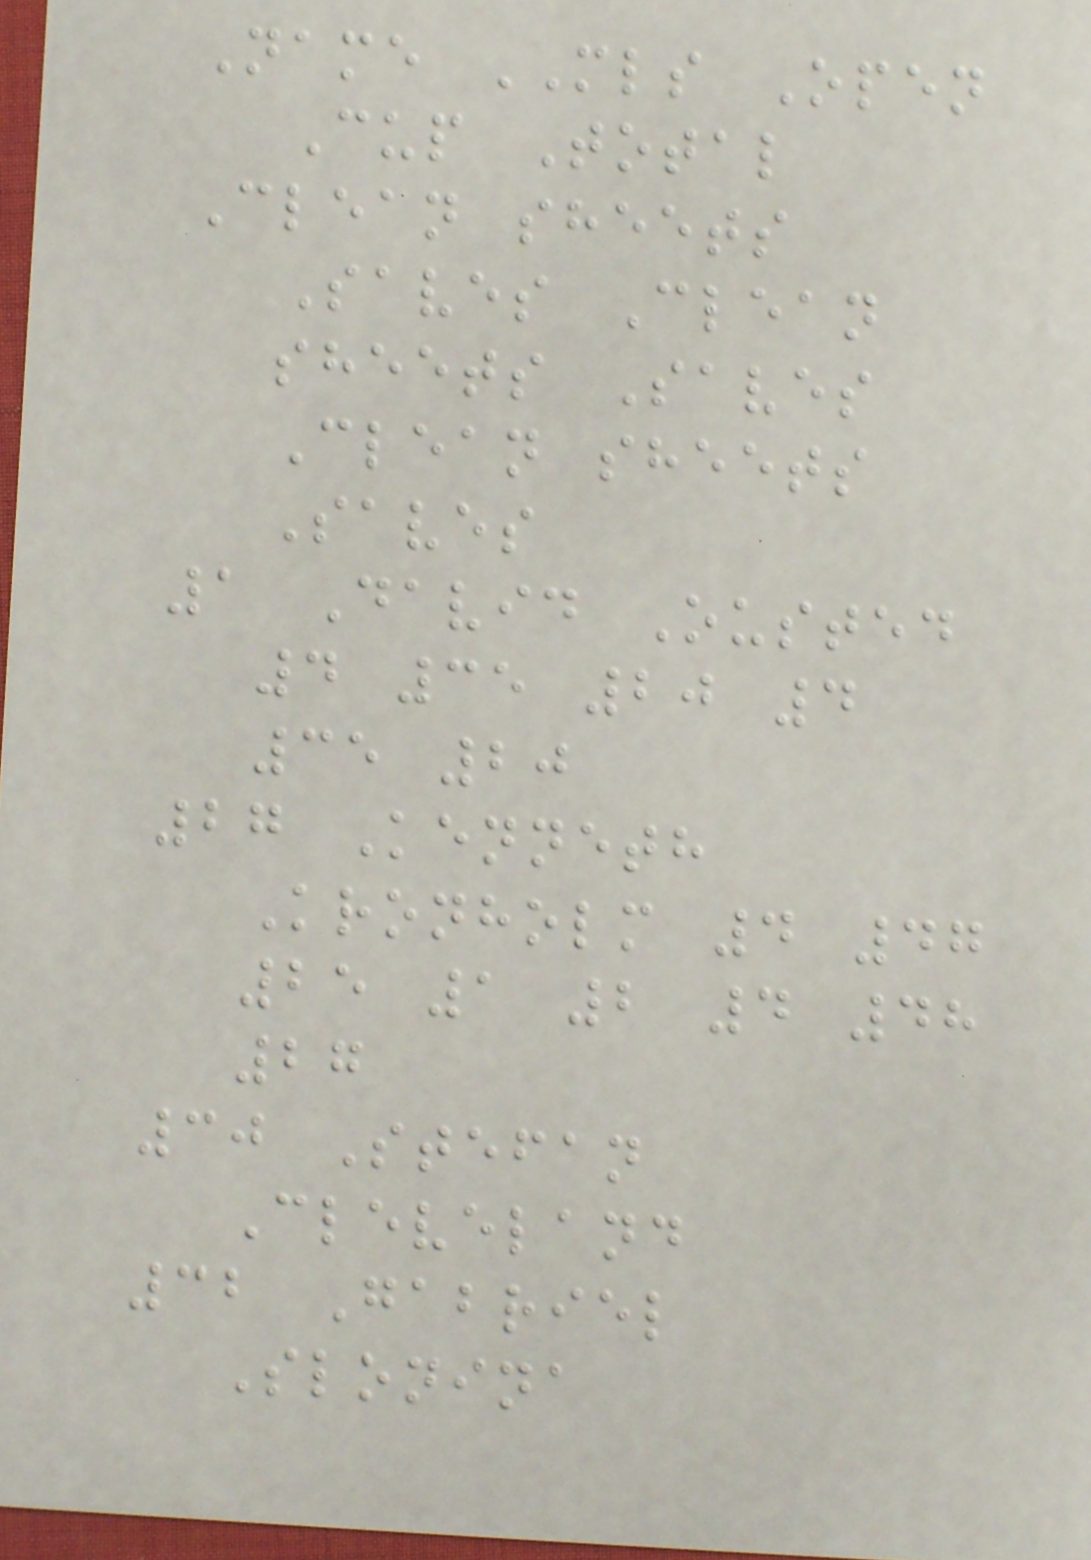Name MLS Open
Cup Total
Clean sheets
Saves Clean
sheets Saves
Clean sheets
Saves
1 David Ousted
4 35 20 4
35 20
27 Kenneth
Kronholm 4 47
25 1 2 4 48
27
30 Stefan
Cleveland
32 Gabriel
Slonina
